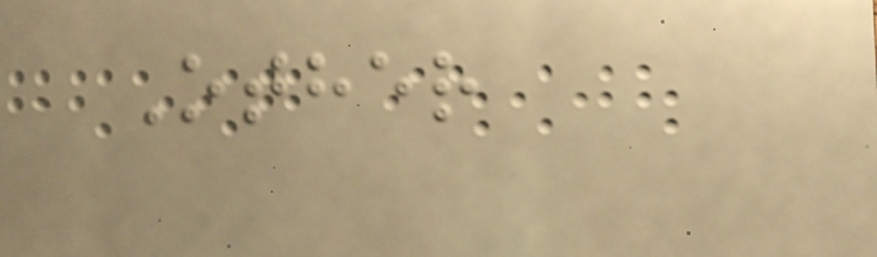Other
